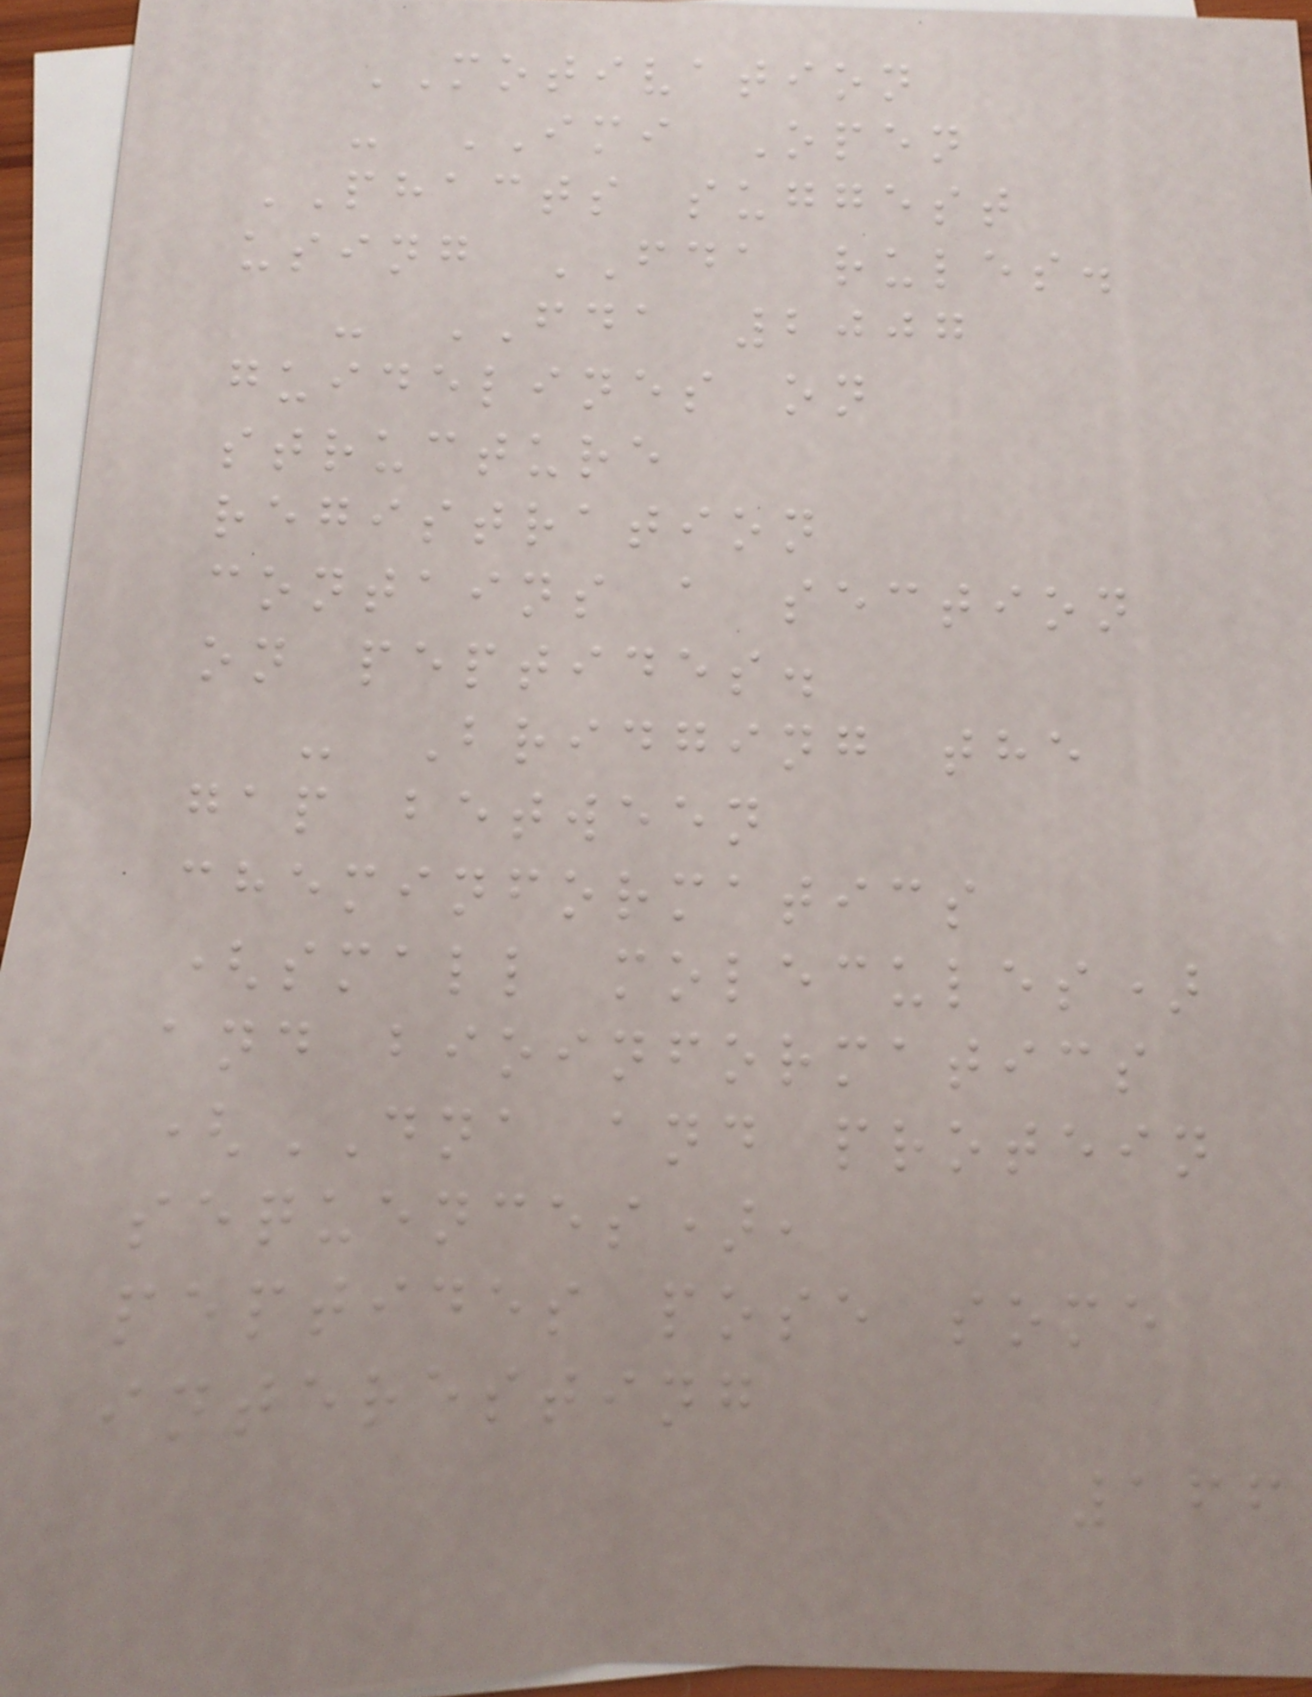MOTIVATION
- IMI Open
PHACTS suggest
using FDA rules.
- FDA 2007
guidelines on
structure
registration
contains a section
on peptides.
- Bridging the
gap between
cheminformatics
(small molecules)
and bioinformatics
(DNA and protein
sequences),
peptides pose some
interesting
166
